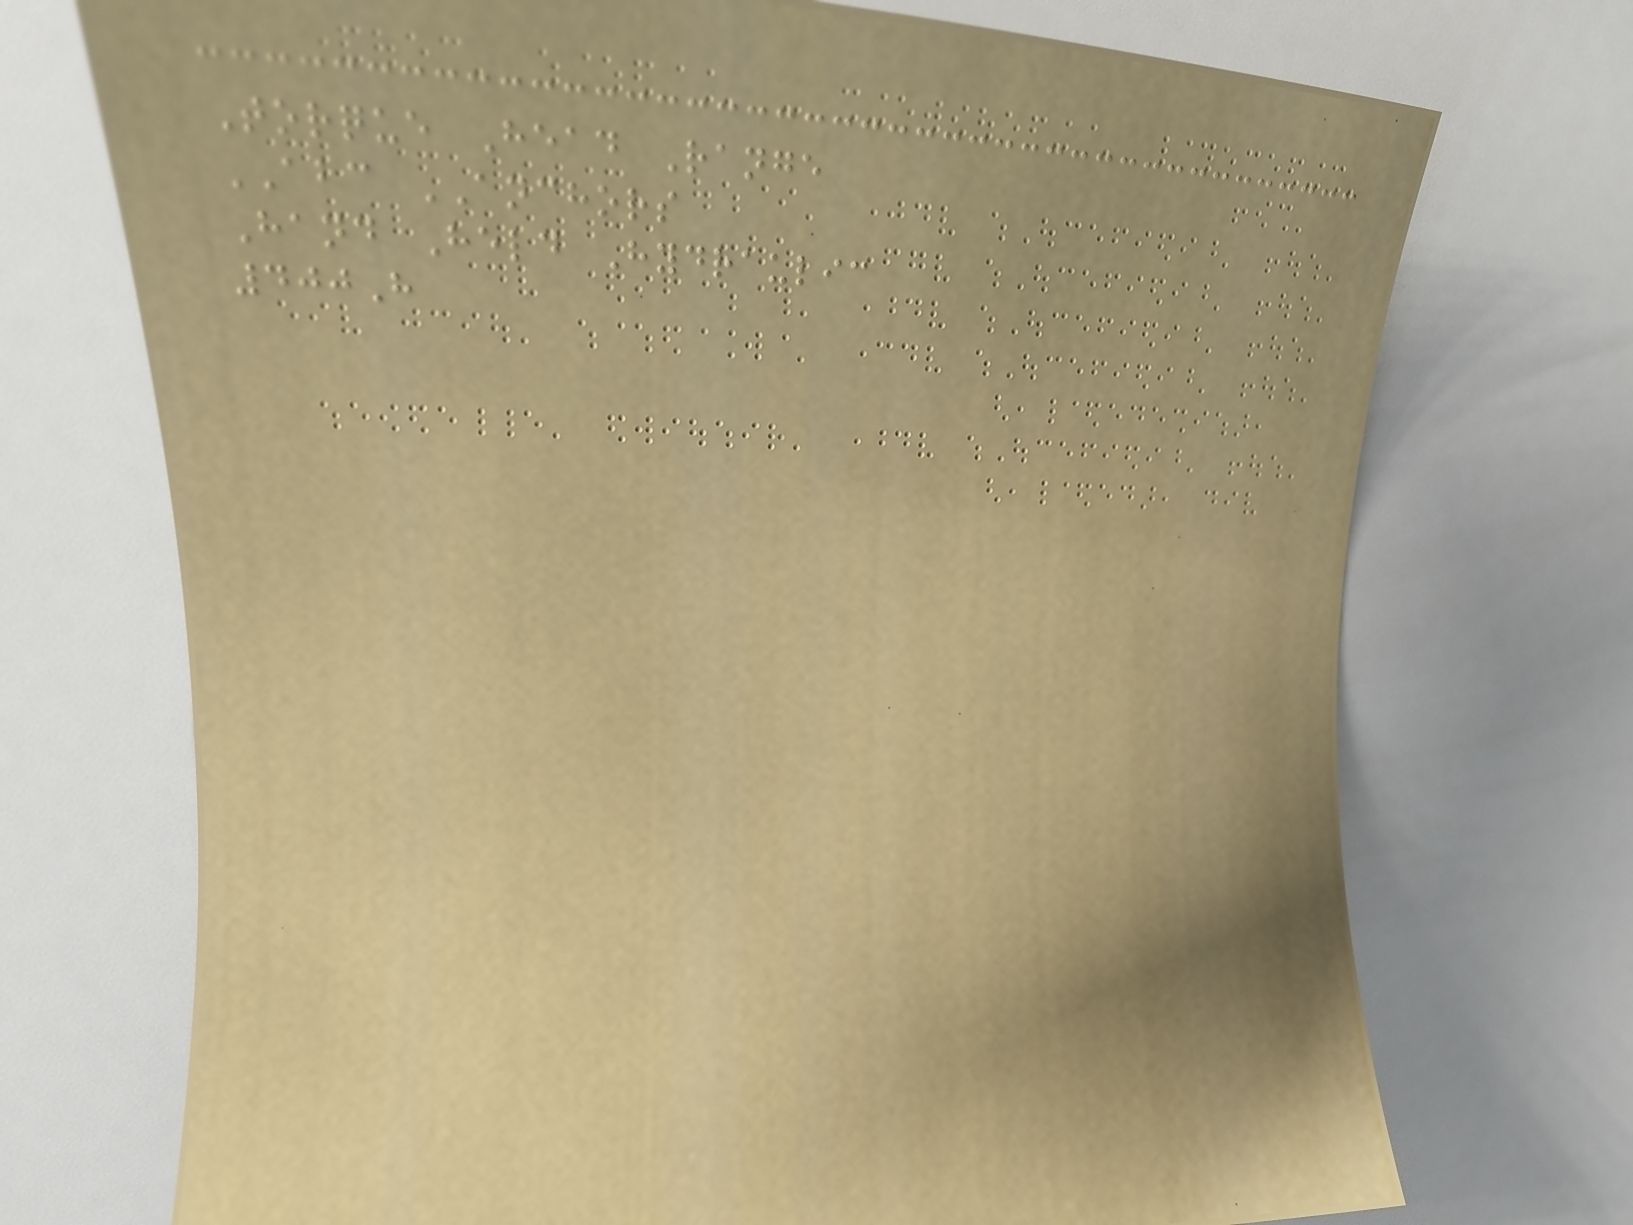Torque Head Range
ABC ANCHORS
Hand Held Hydraulic
400H
